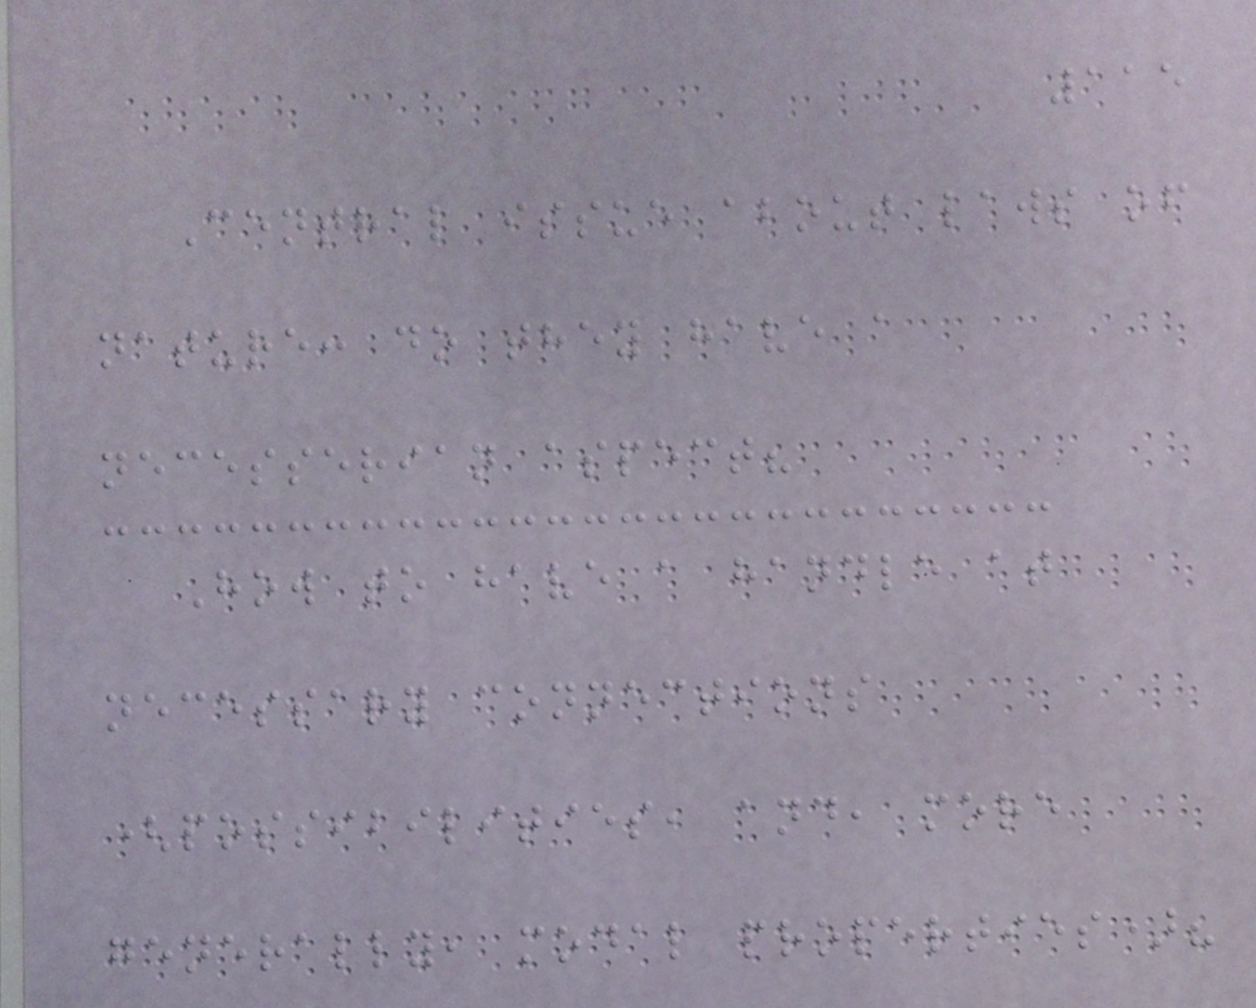115
Central issue about laws of
nature: do they have a
necesserian aspect?
How to have a handle at
necessary connections
(possibilities, and, more
generally, modal properties)?
